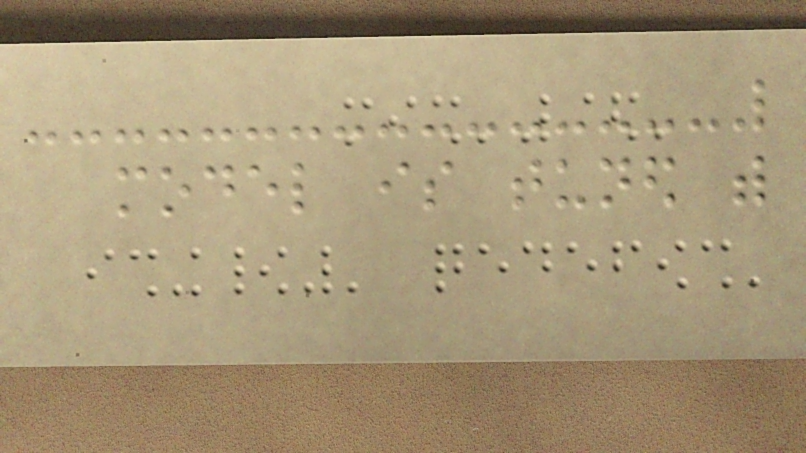model is tuned with
